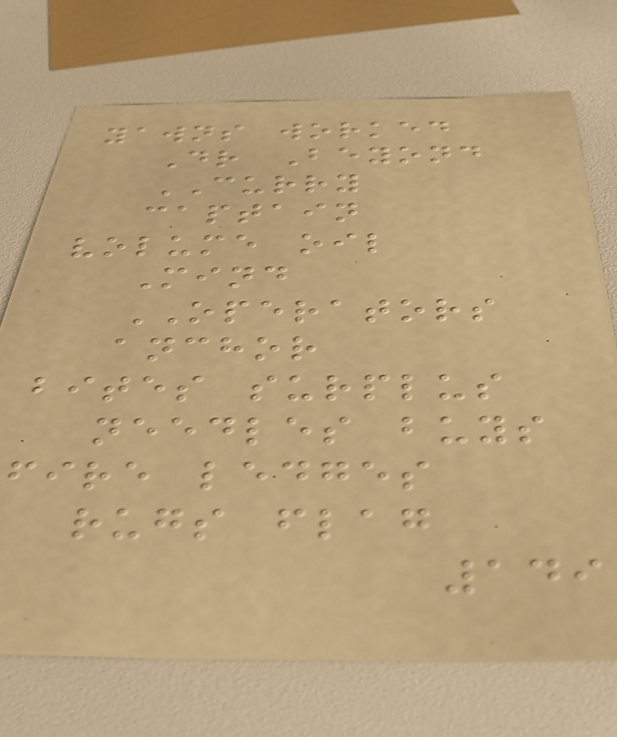yawns worked
Dr Beyond
CURRY
captain
volume oil
Mind
OPERATORS
anchor
bites surplus
needles buys
fire ledges
rugs flag
149
